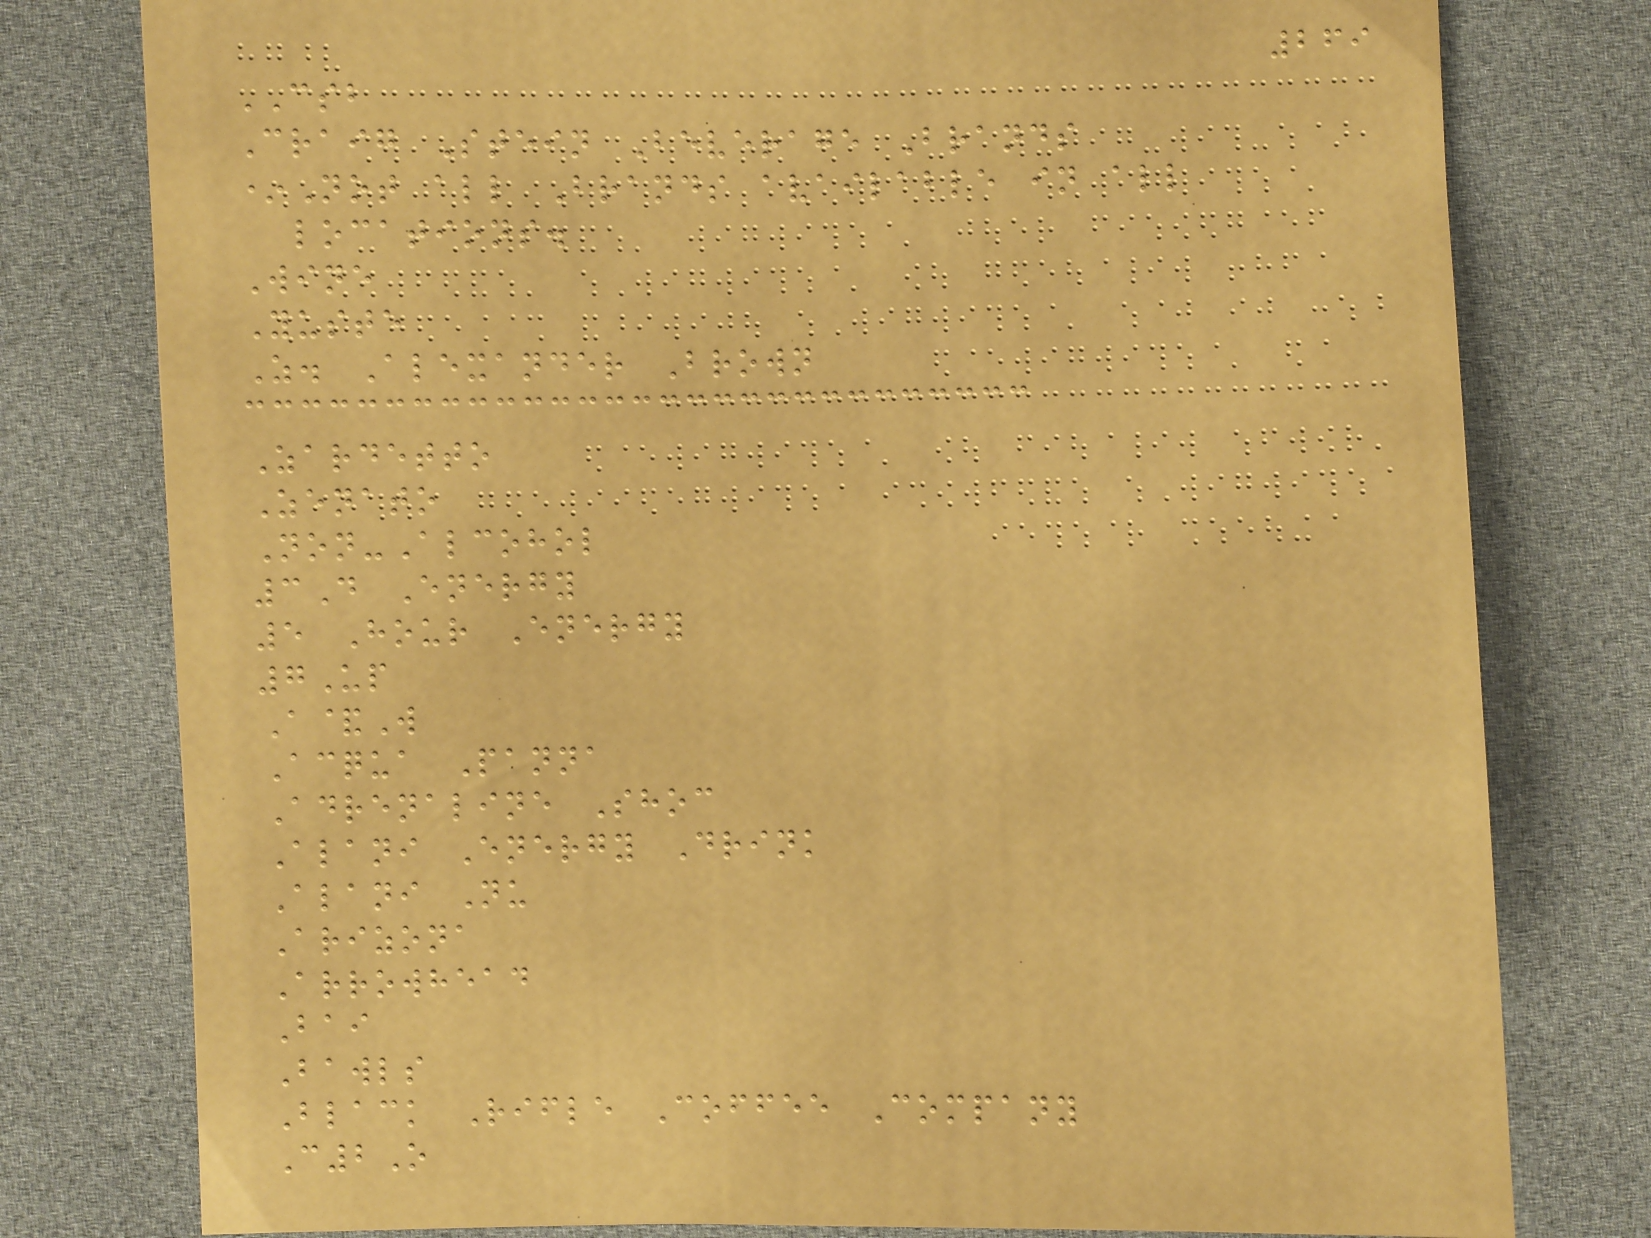269
CSB
Craig Stein Beverage Brands
*Not all Brands available in all
locations.
Wine
Yuste
Z. Alexander Brown
Zardetto
Zenato
Non-Alcohol
3D Energy
5 Hour Energy
7Up
A&W
Acqua Panna
Adrenaline Shoc
Alani Energy Drink
Alani Nu
Arizona
Arrowhead
Bai
Bawls
Black Rifle Coffee Company
C2O
